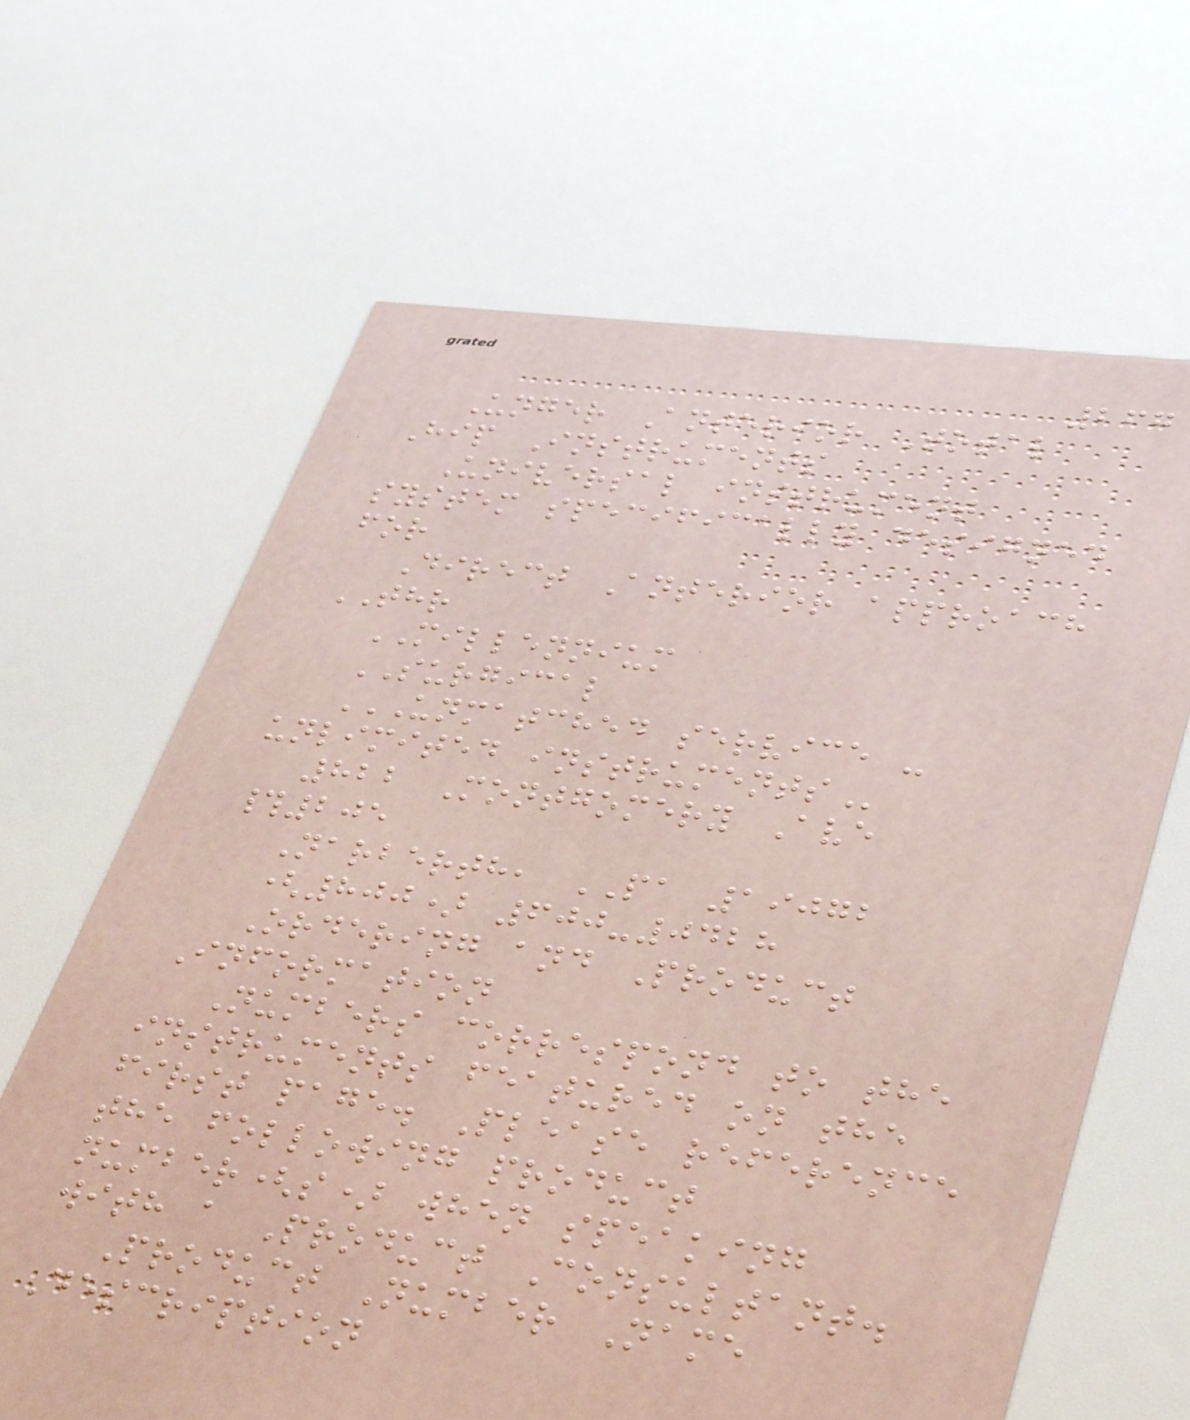267
Unger Anterior Total
Hip Instruments
Universal instrument
system specifically designed
for
Direct Anterior approach
THR
MILLENNIUM
SURGICAL
UNMATCHED SERVICE -
UNLIMITED INSTRUMENTS
822 Montgomery Ave
#205
Narberth, PA 19072
(800) 600-0428
Ordering and Product
Information
Numbers correspond to the
instruments featured on the
first page. Please reference
the following product
number(s) when speaking
with a Product Consultant.
Product Number Name
Description
